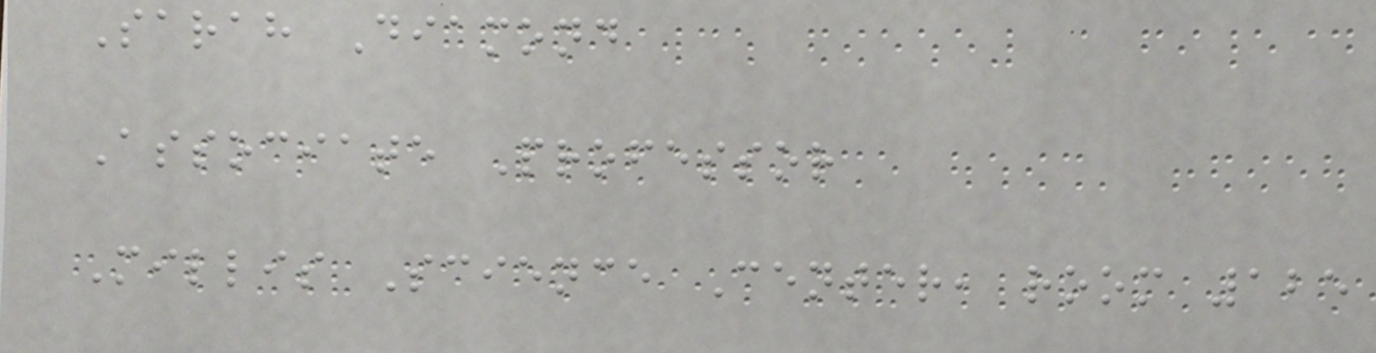Sarah Diamond
Associate Professor
Millis Science Center, room 125
